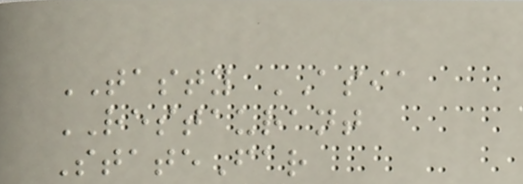TASTY ASIA
RESTAURANT
StateFar
